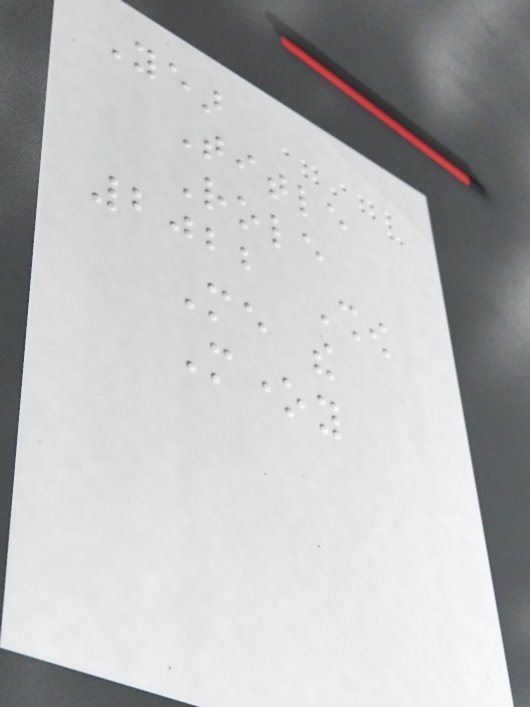Year
Title
Role
2022 Show
Me the
Money
